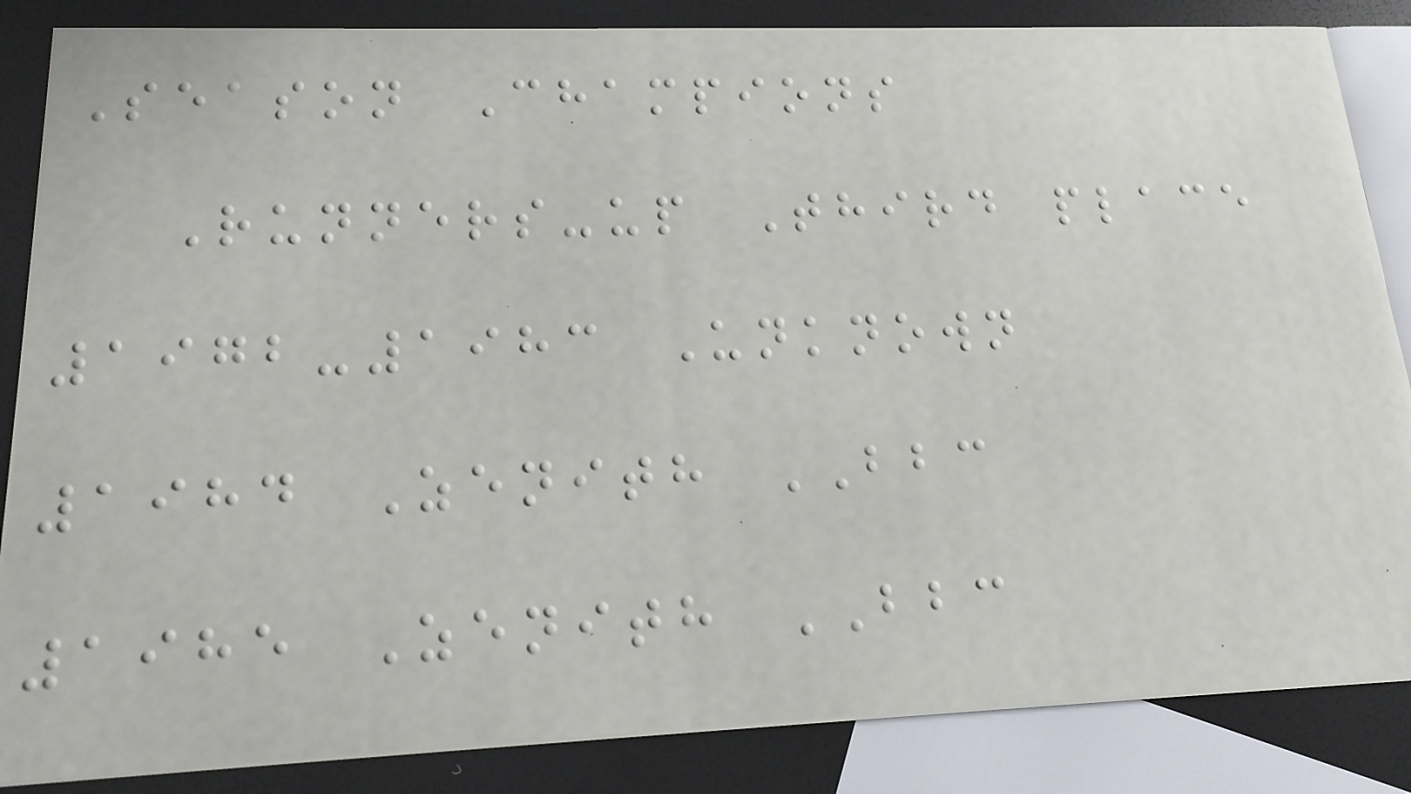Season Champions
Runners-up Third place
1972-1983 Unknown
1984 Zenith BBC
1985 Zenith BBC
